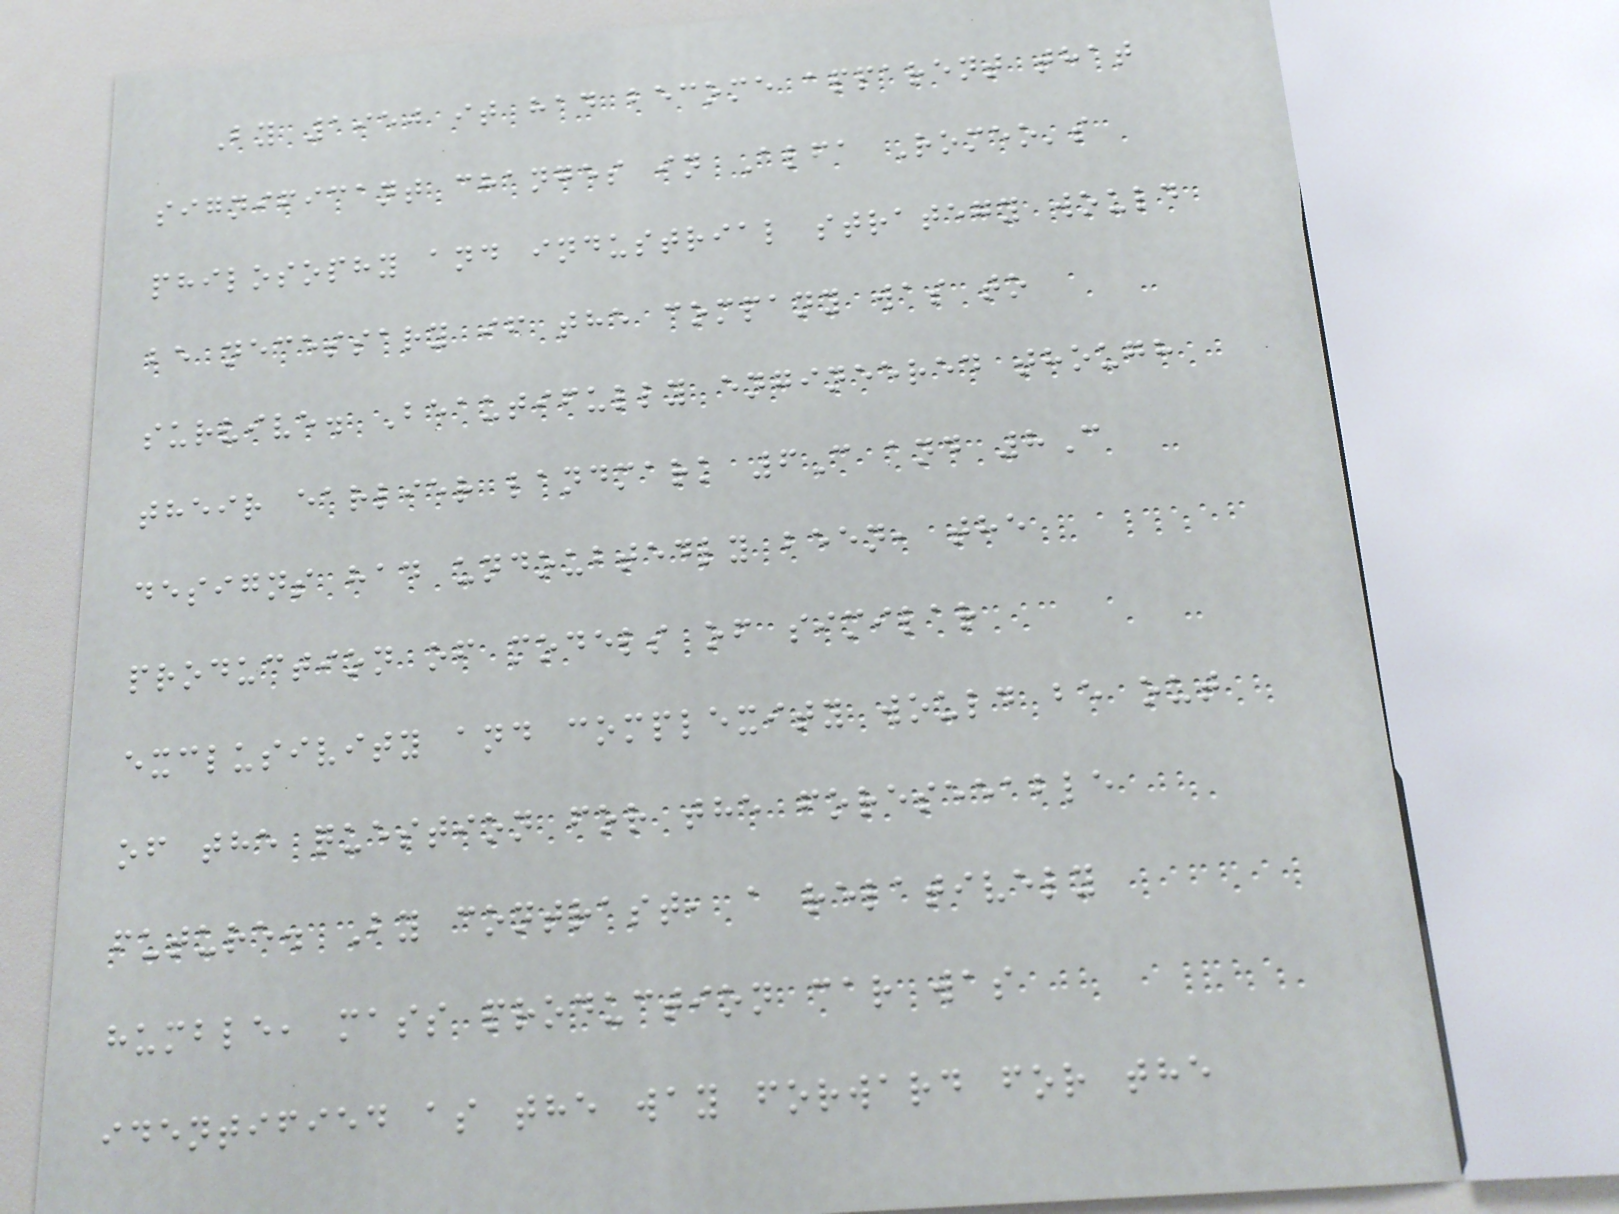By 1950 it had become apparent that
significant changes in Alfa Romeo's
philosophy and industrial strategy would
be necessary if the company was to
survive. Beautifully engineered though
their earlier landmark 6C and 8C
designs had undoubtedly been, the
production of models of similar
exclusivity and complexity would be out
of the question for the foreseeable
future. By contrast, a relatively
humble, mass production car was
identified as the way forward for the
